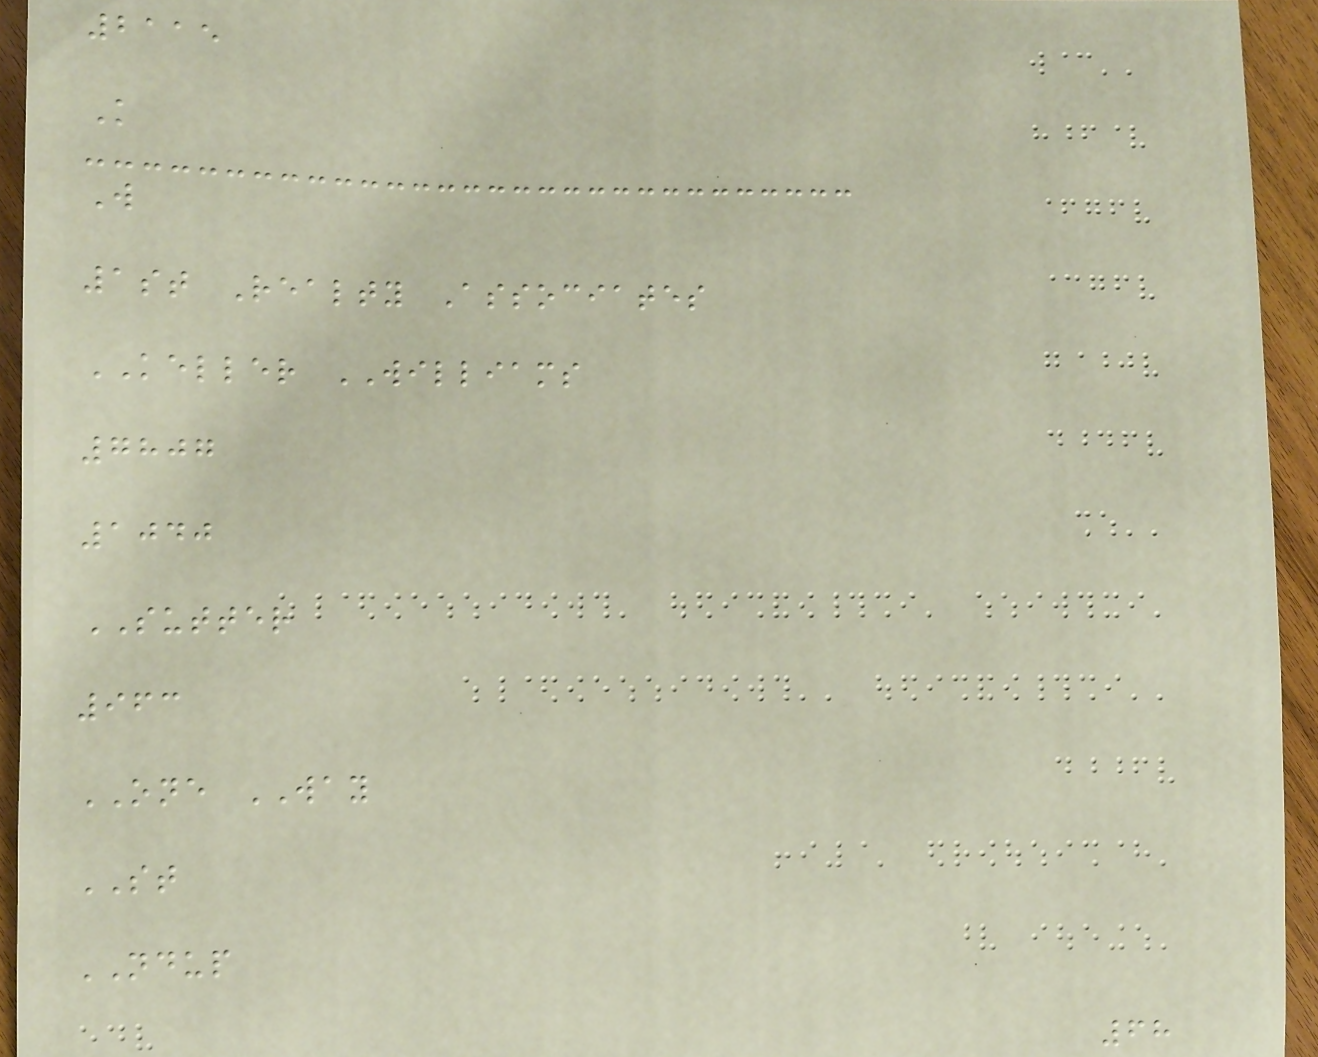2115
K
W
1st Realty Associates
KELLER WILLIAMS
7807
1040
SUTTER
963
ONE WAY
ST
NDUP
68
